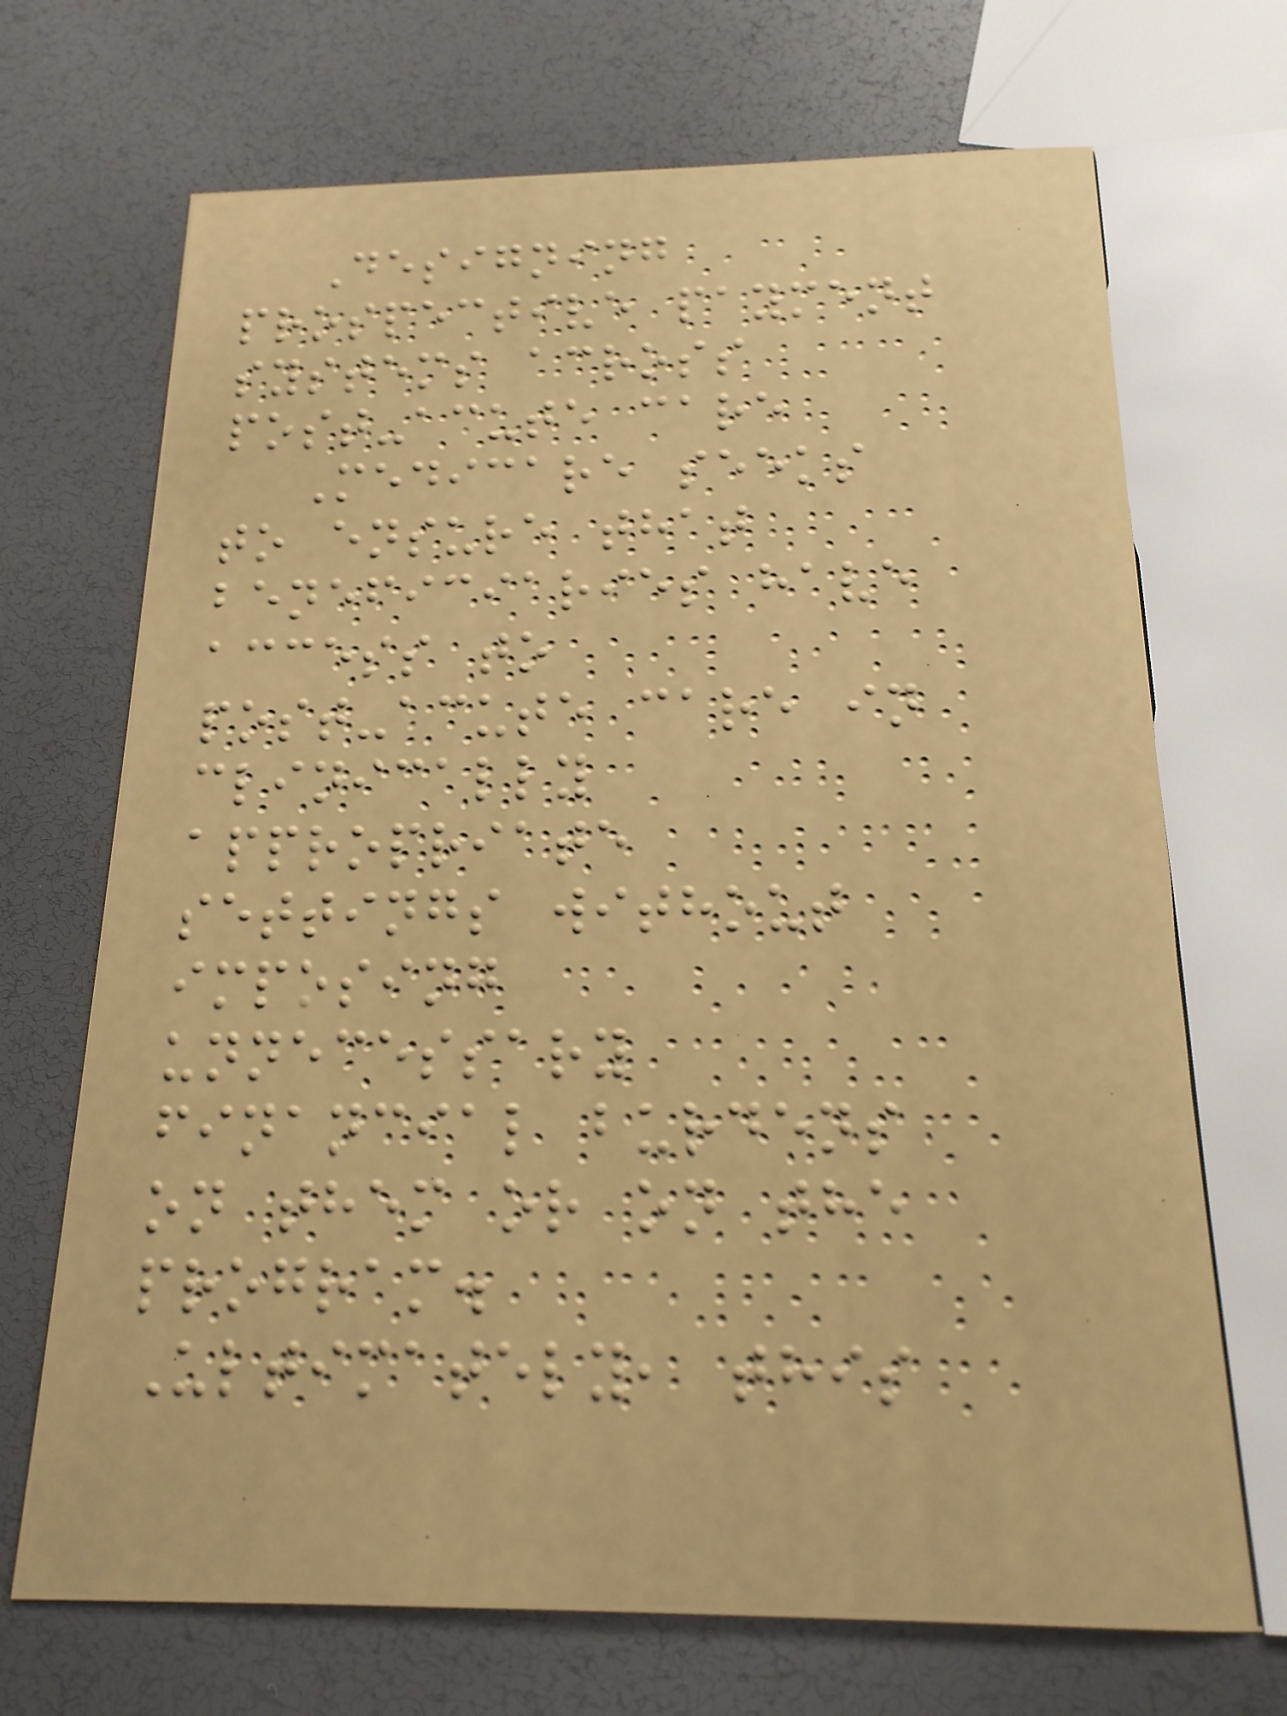Designing
prospective payment
systems across
post-acute care
Medicare seeks
to ensure that
beneficiaries have
access to
post-acute care in
clinically
appropriate
settings without
imposing
unnecessary
financial burdens
on them or on the
program.
Ultimately, this
